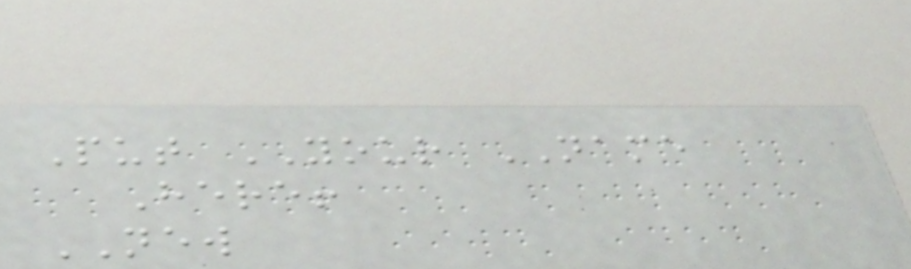Put YOUR NAME
Here!
NEW
